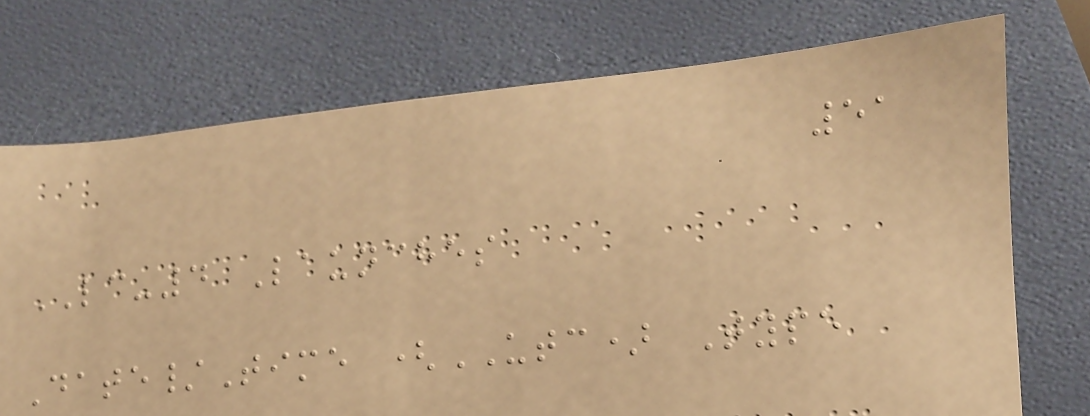51
LC-4 Launches
Date/Time (UTC) Type
